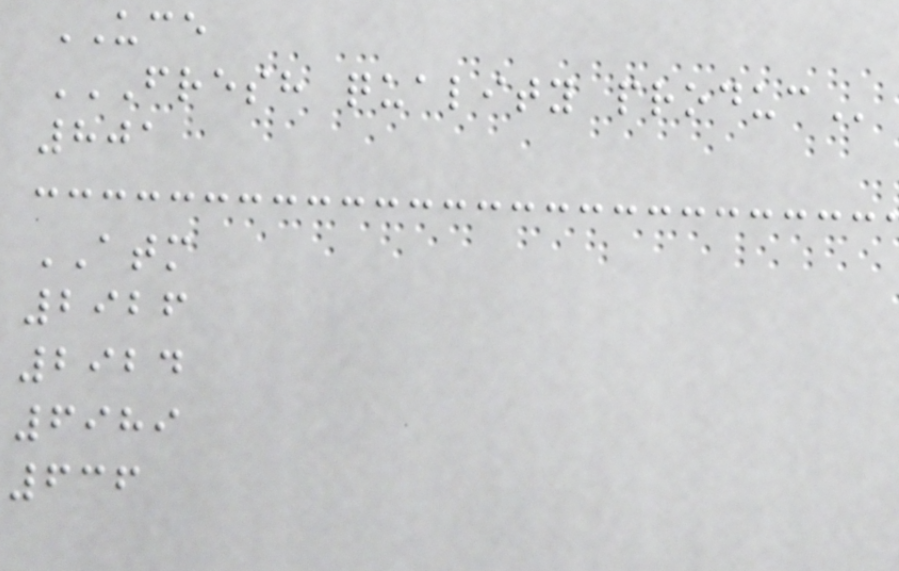UCE
FRESH QUALITY PRODUC
801
ATM
2926
2924
6989
636
